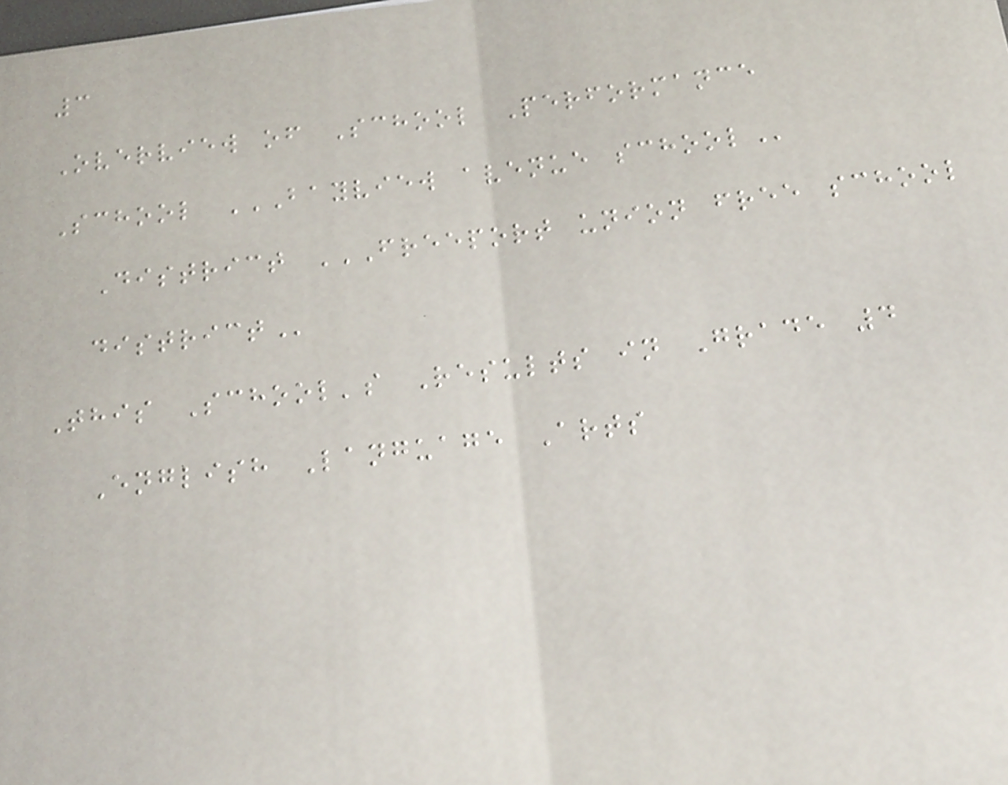3
Overview of School Performance
School BAYVIEW AVENUE SCHOOL
District FREEPORT UNION FREE SCHOOL
DISTRICT
This School's Results in Grade 4
English Language Arts
